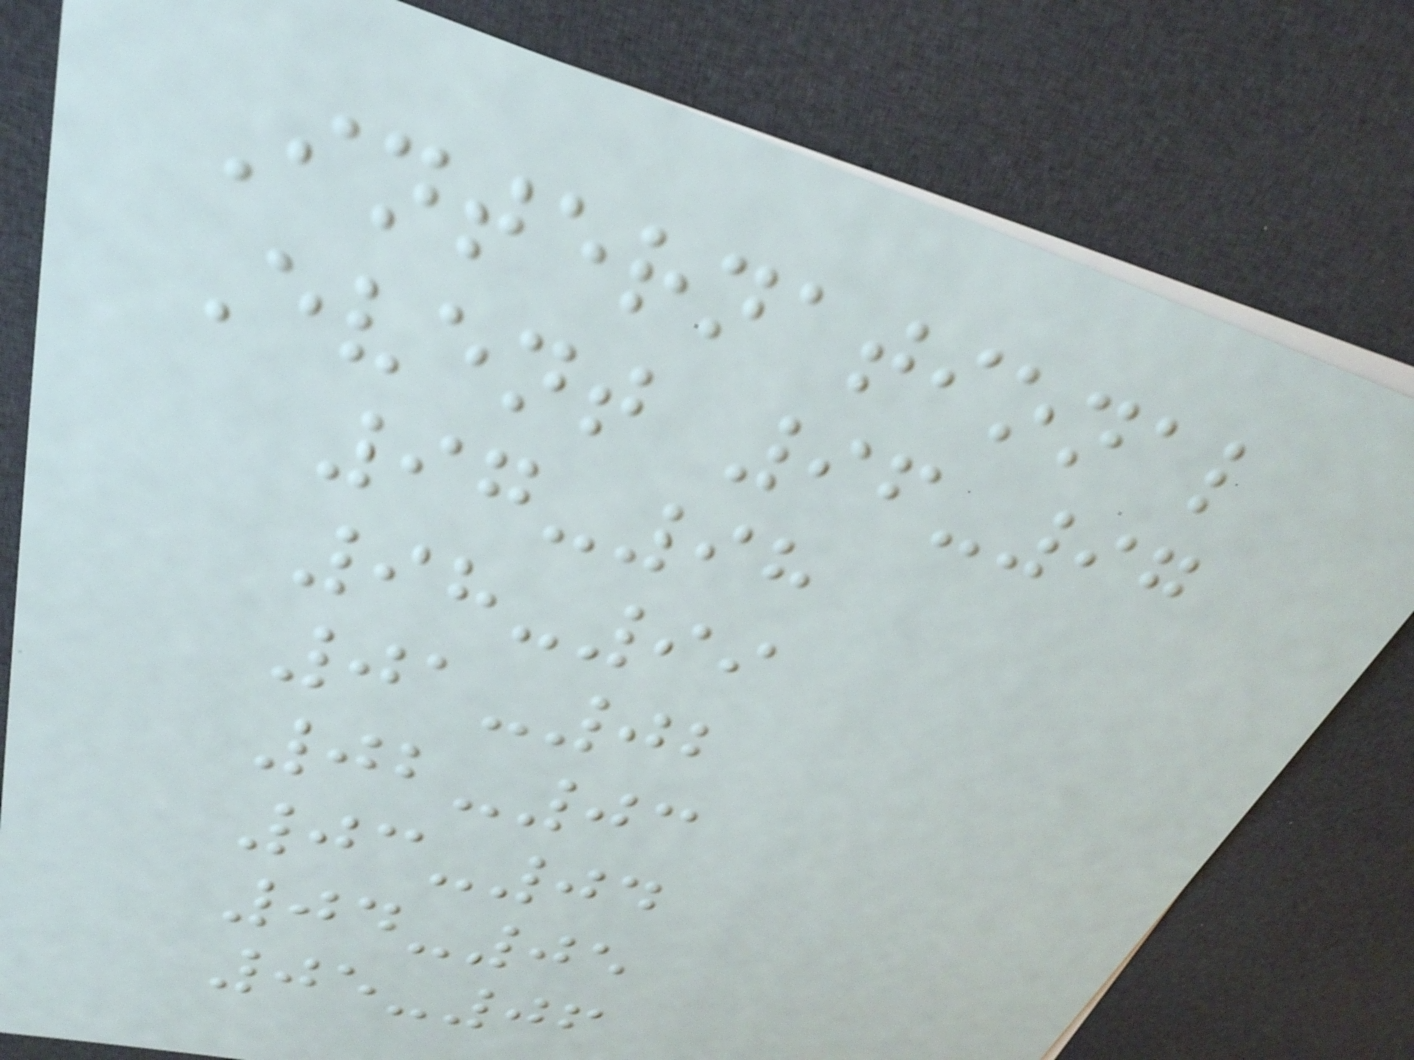International
Event 96-97
97-98
98-99
01-02
02-03
03-04
04-05
05-06
